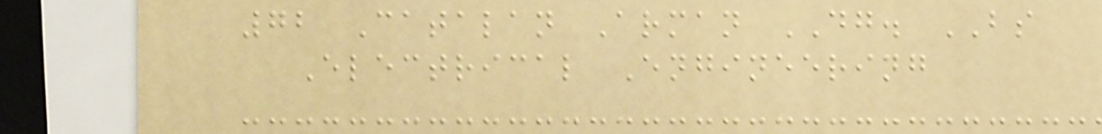72 Catalan Arman DG. BS
Electrical Engineering
